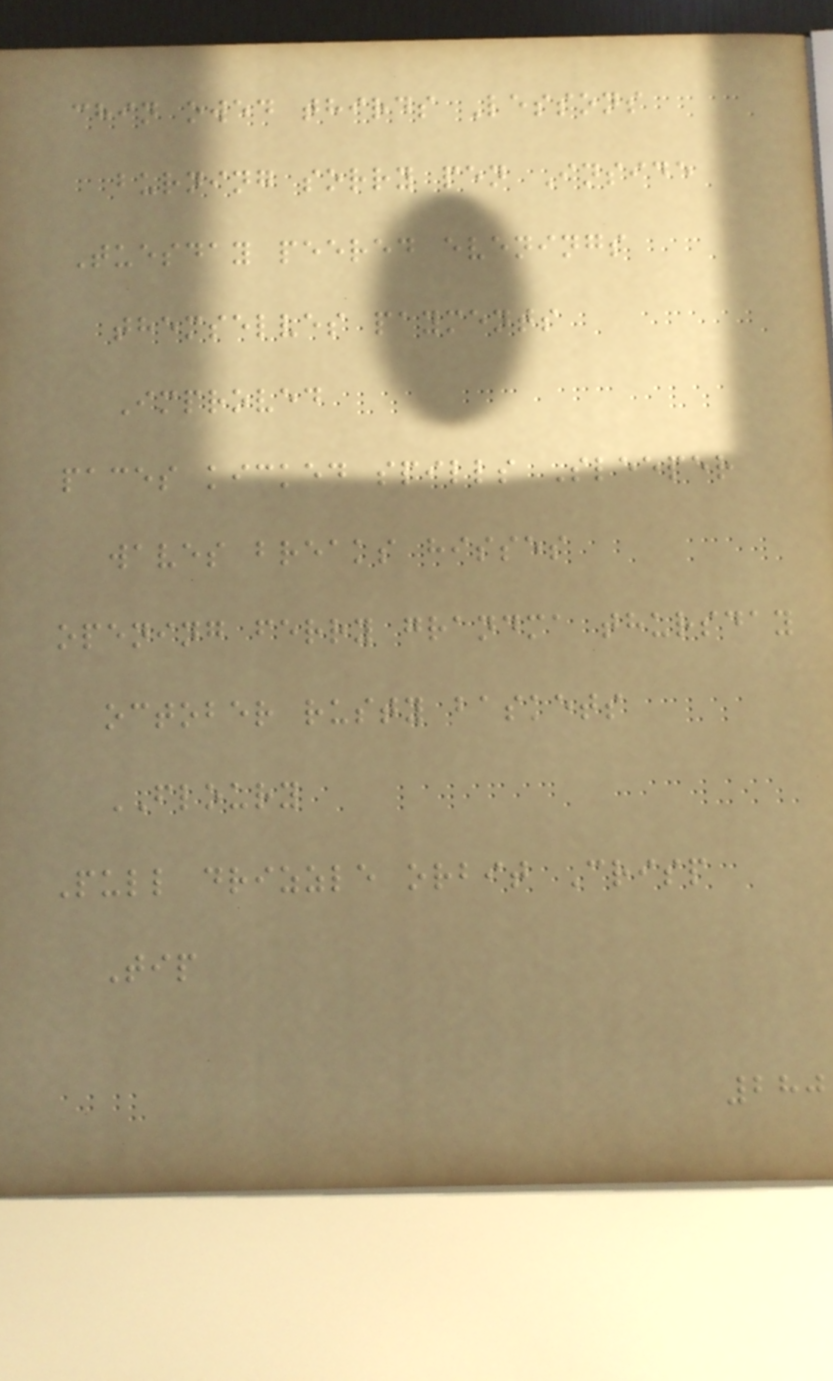chin owed thirds Lessons
burning sorry pen Inside
Tuesday peered evenings
themselves payments
Improved
paces kicked spills Sleeper
waves breaks hisses
opening ferry grandma thursday
october rusty baskets
FLOURY
Pull drizzle orbit Crisp
Tip
280
